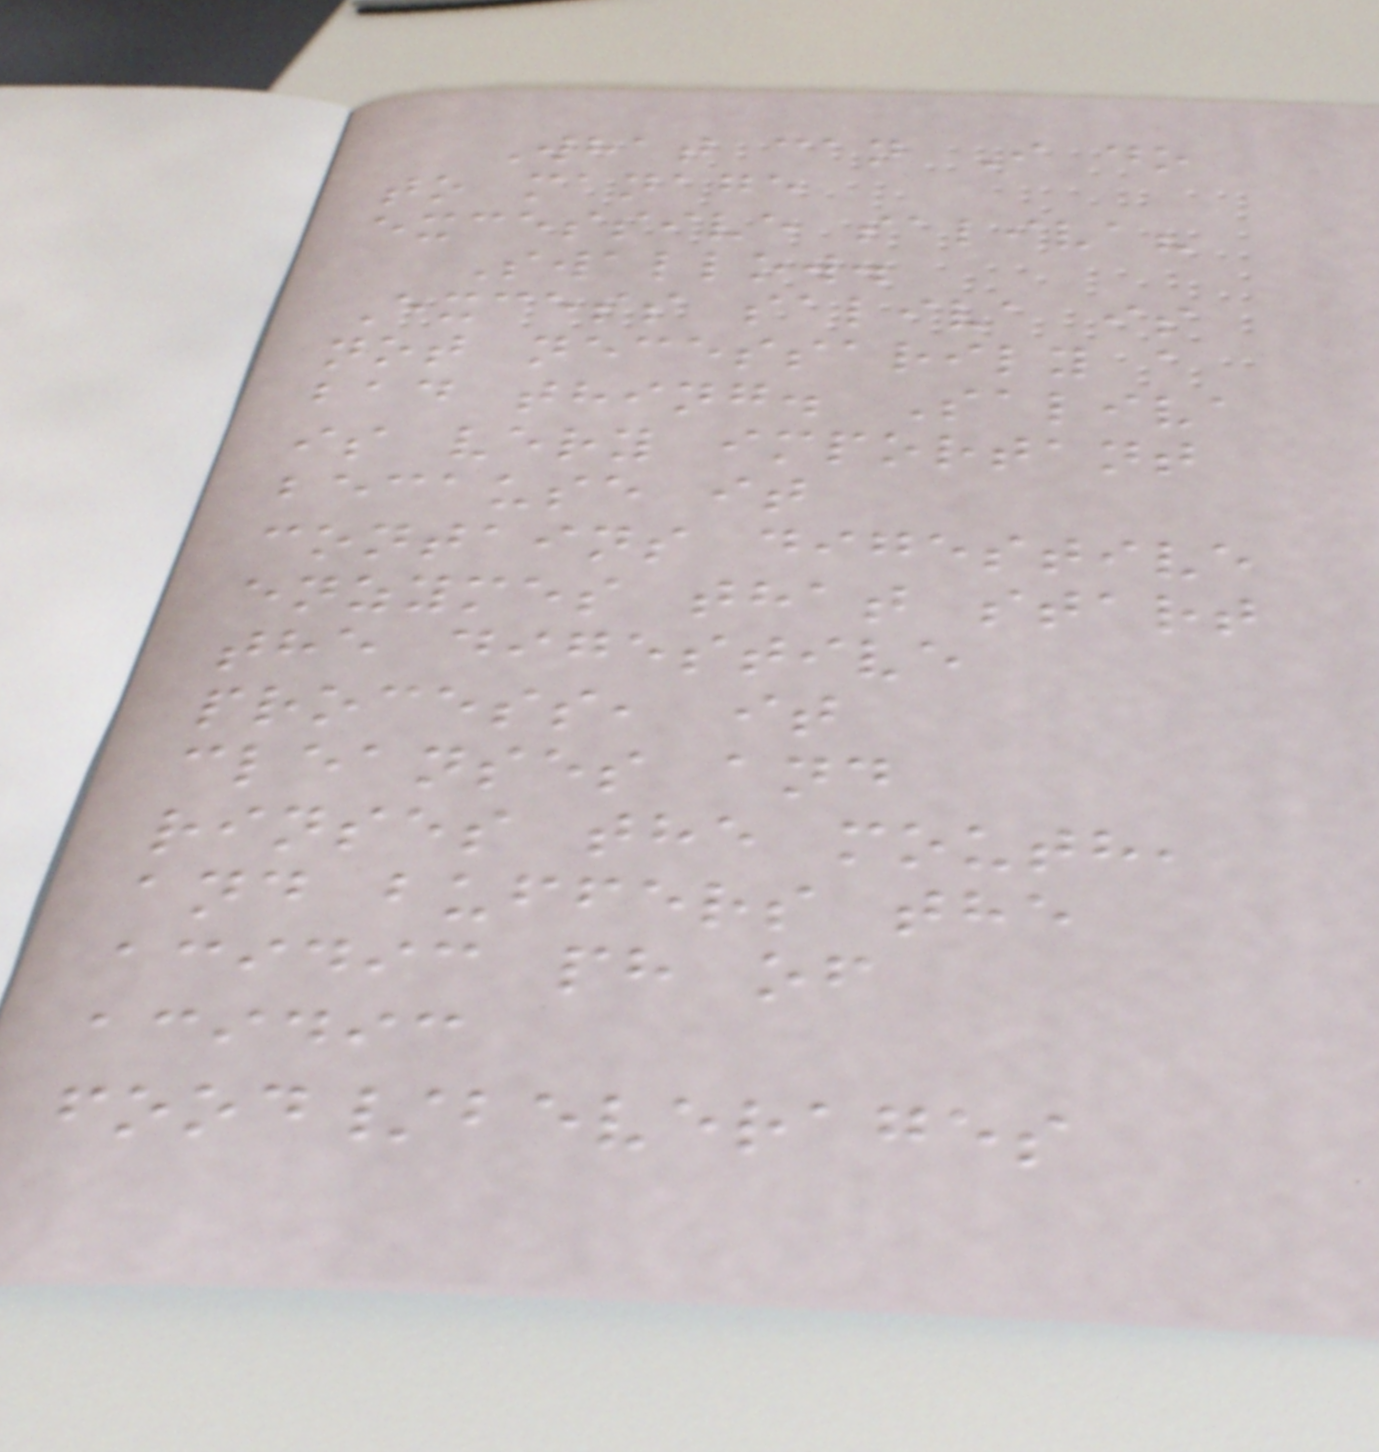What can I do
to manage
excessive saliva?
Swallow.
Excess saliva is
not necessarily a
bad thing. Saliva
is very important
because it
contains digestive
enzymes that start
the digestive
process, it
cleanses and
rinses the mouth,
and buffers the
acidic ph of
acidic
food/beverages
